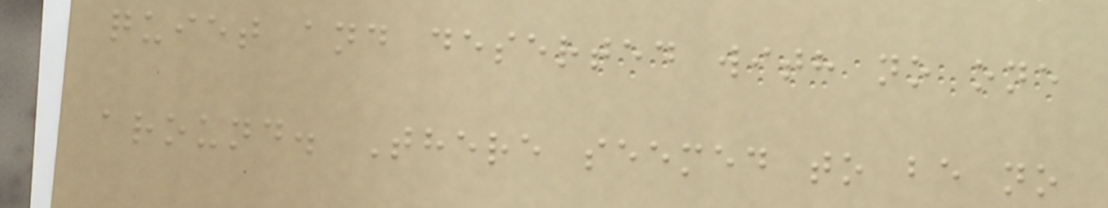quiet and deserted with no one
around. There seemed to be no
